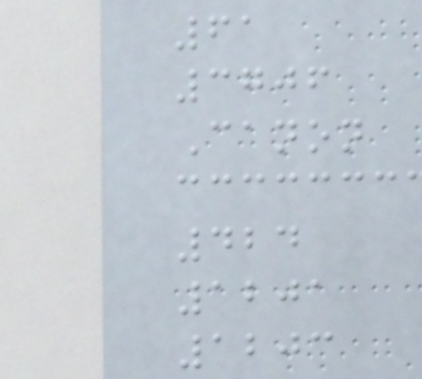61
3706
Canon
424
1201
1203
